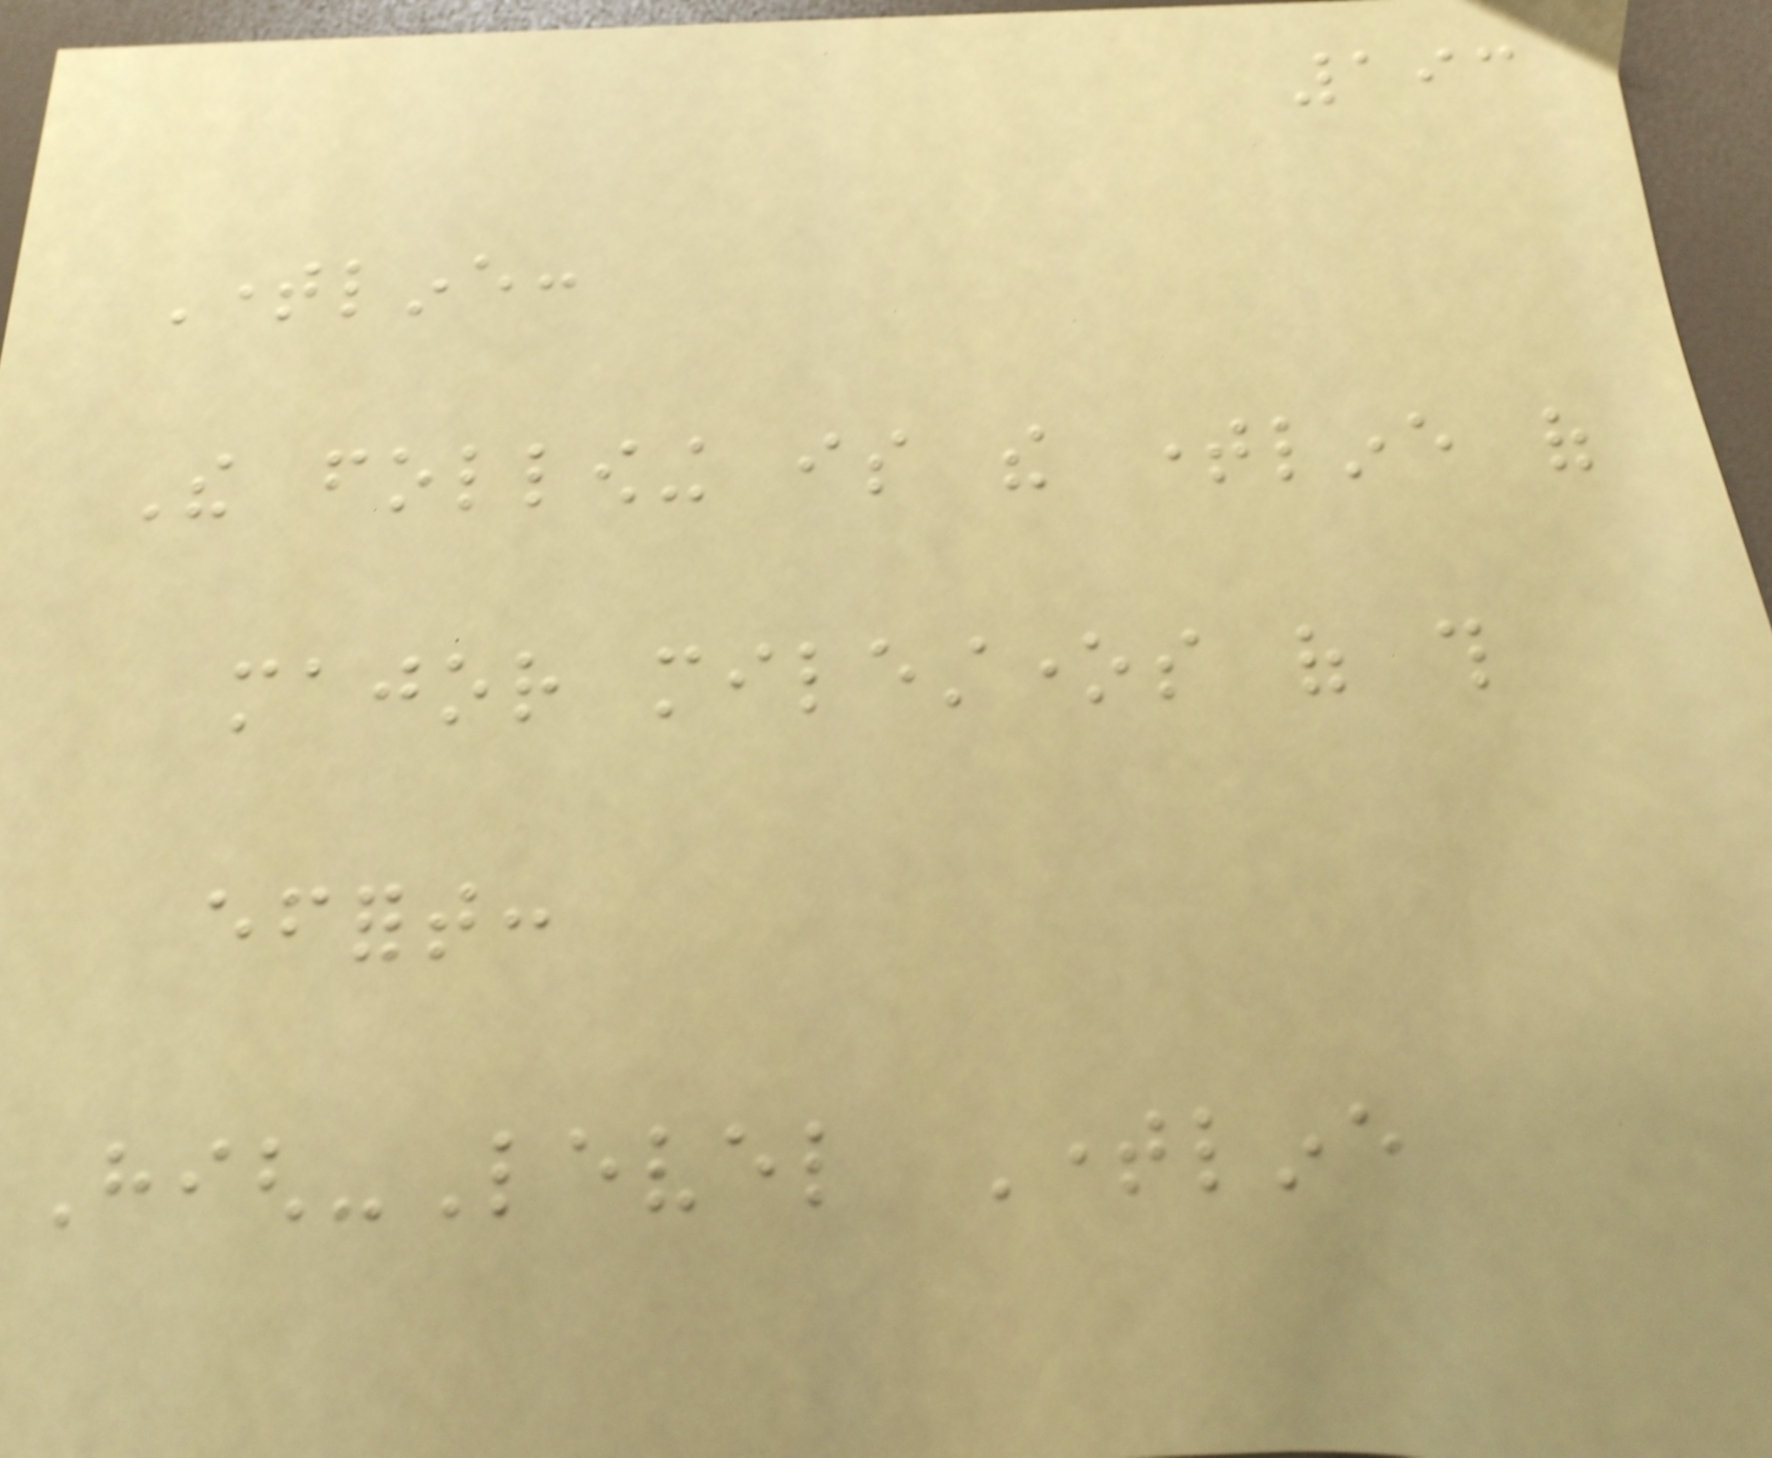193
Timeline:
The following is the timeline of
major milestones of this
effort:
High-Level Timeline
